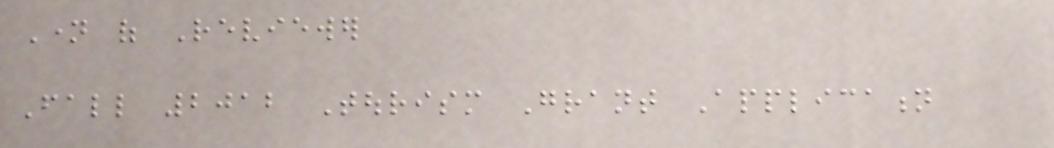Name of Reviewer
Fall 2012 Tourism Grant Application
